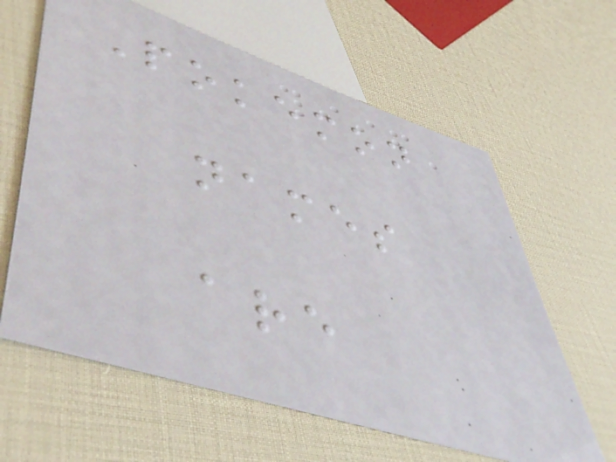Pokemon
names
are
